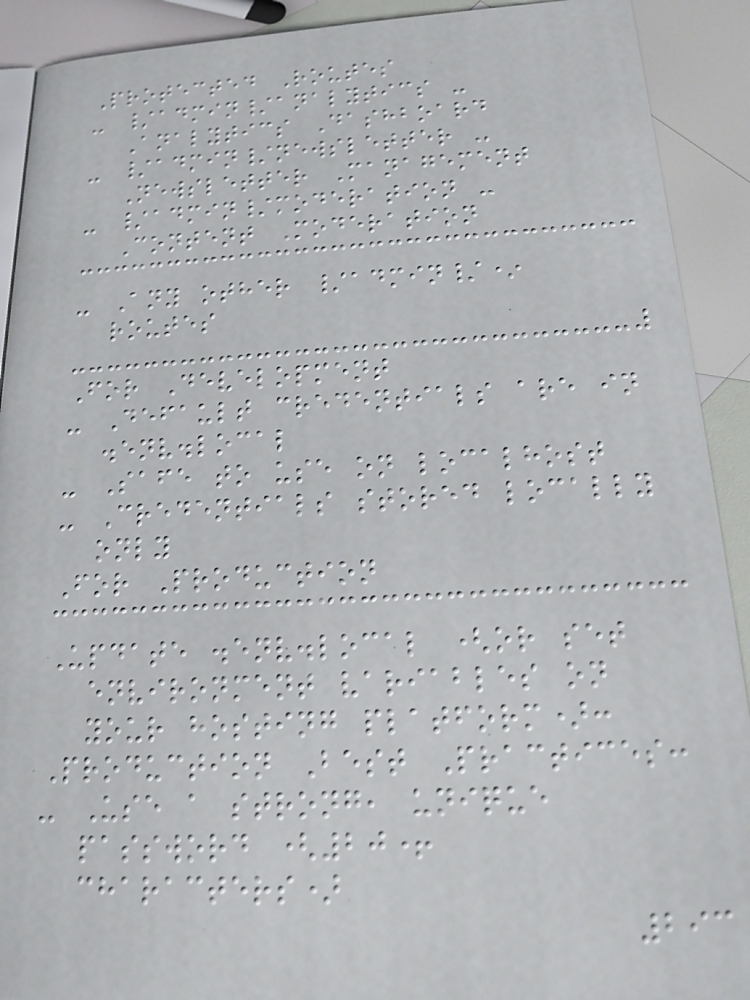Protected Routes
- /admin/analytics -
Analytics Dashboard
- /admin/newsletter -
Newsletter Management
- /admin/moderation -
Content Moderation
- Any other /admin/*
routes
For Development
- Default credentials are in
.env.local
- Safe to use on localhost
- Credentials stored locally
only
For Production
Update .env.local (or set
environment variables on
your hosting platform):
Production Best Practices:
- Use a strong, unique
password (20+
characters)
293
